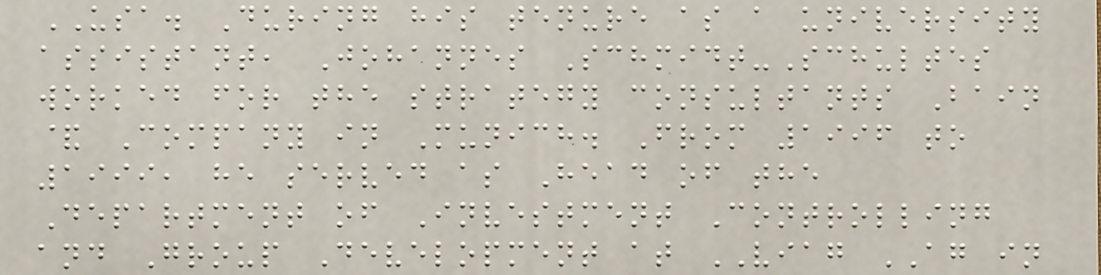USA. During his tenure as a university
assistant, Johannes Schmidt-Schultes
worked for the strategy consultants Bain
& Company in Munich. From 1996 to
1999, he served as Head of the
Department of Investment Controlling
and Group Development at VIAG AG in
